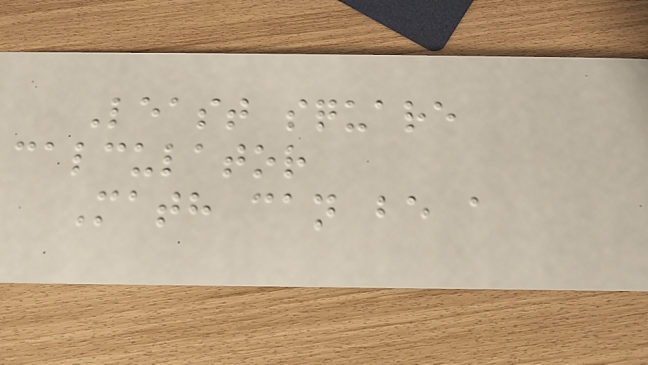Least square
calculator
Math can be a
